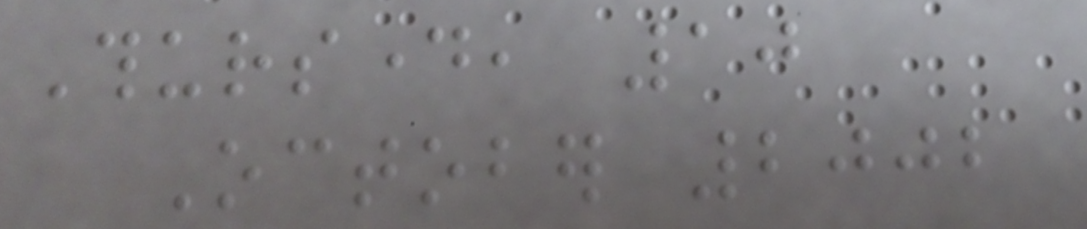Thursday, 10
October 2002
